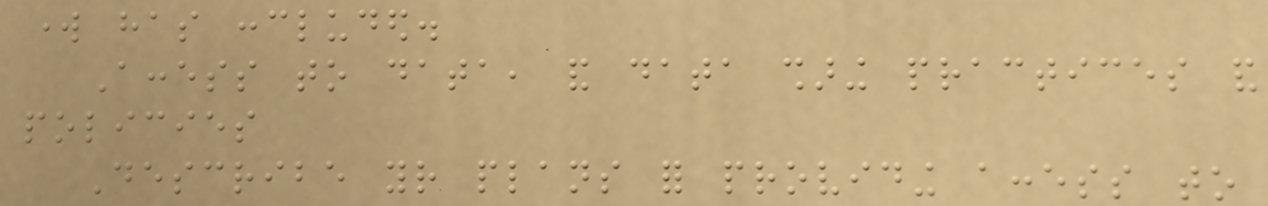work has concluded.
Access to data, and data sharing practices and
policies
Describe your plans for providing access to
